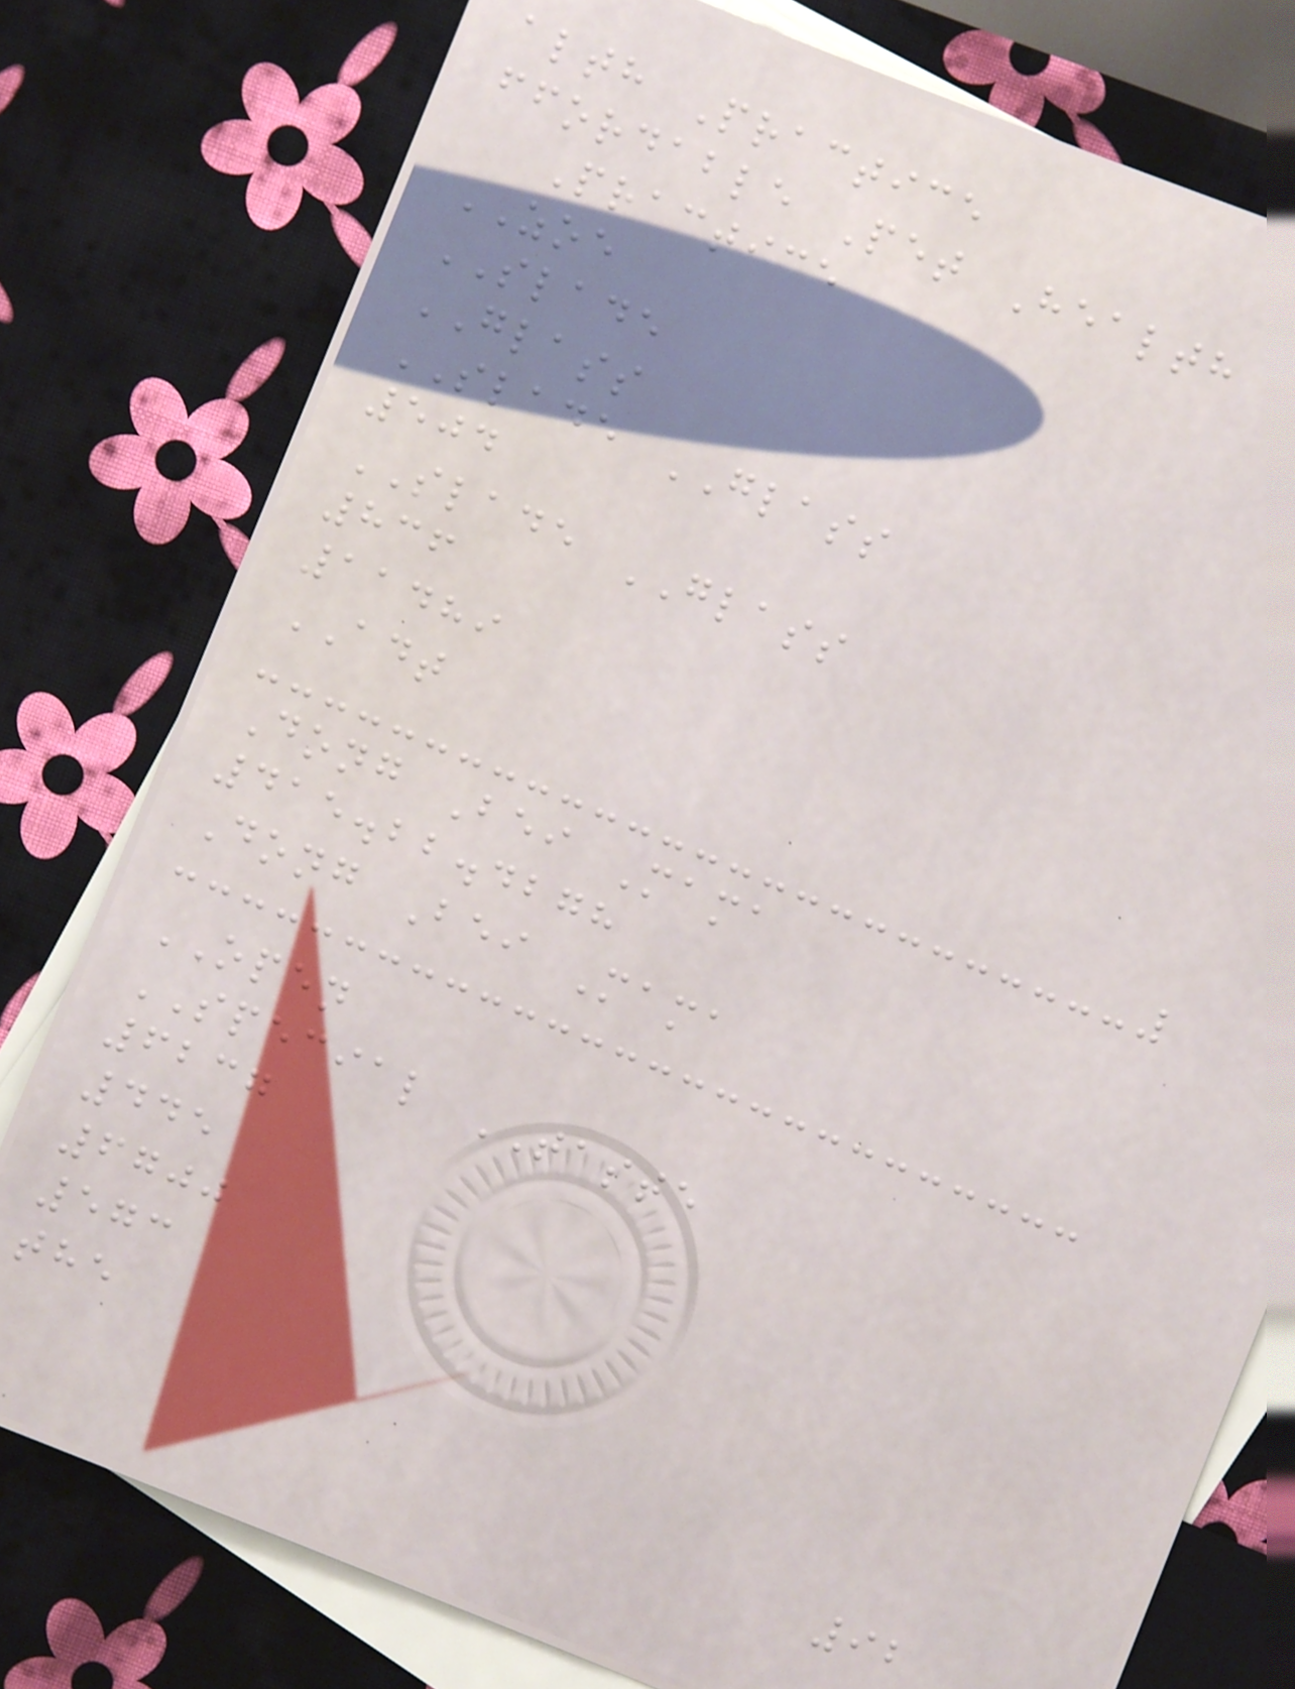alth Practice
ffordable Pet Health
Practice
ZOE
SLADE
GLASS
SLADE GLASS
504
SLADE GLASS
836
11489
ADT
Dong Bei Mama
415.22.4278
Dong Bei Mama
OPEN
SPECIAL TASTE
6237
445
6700
573
the
92
